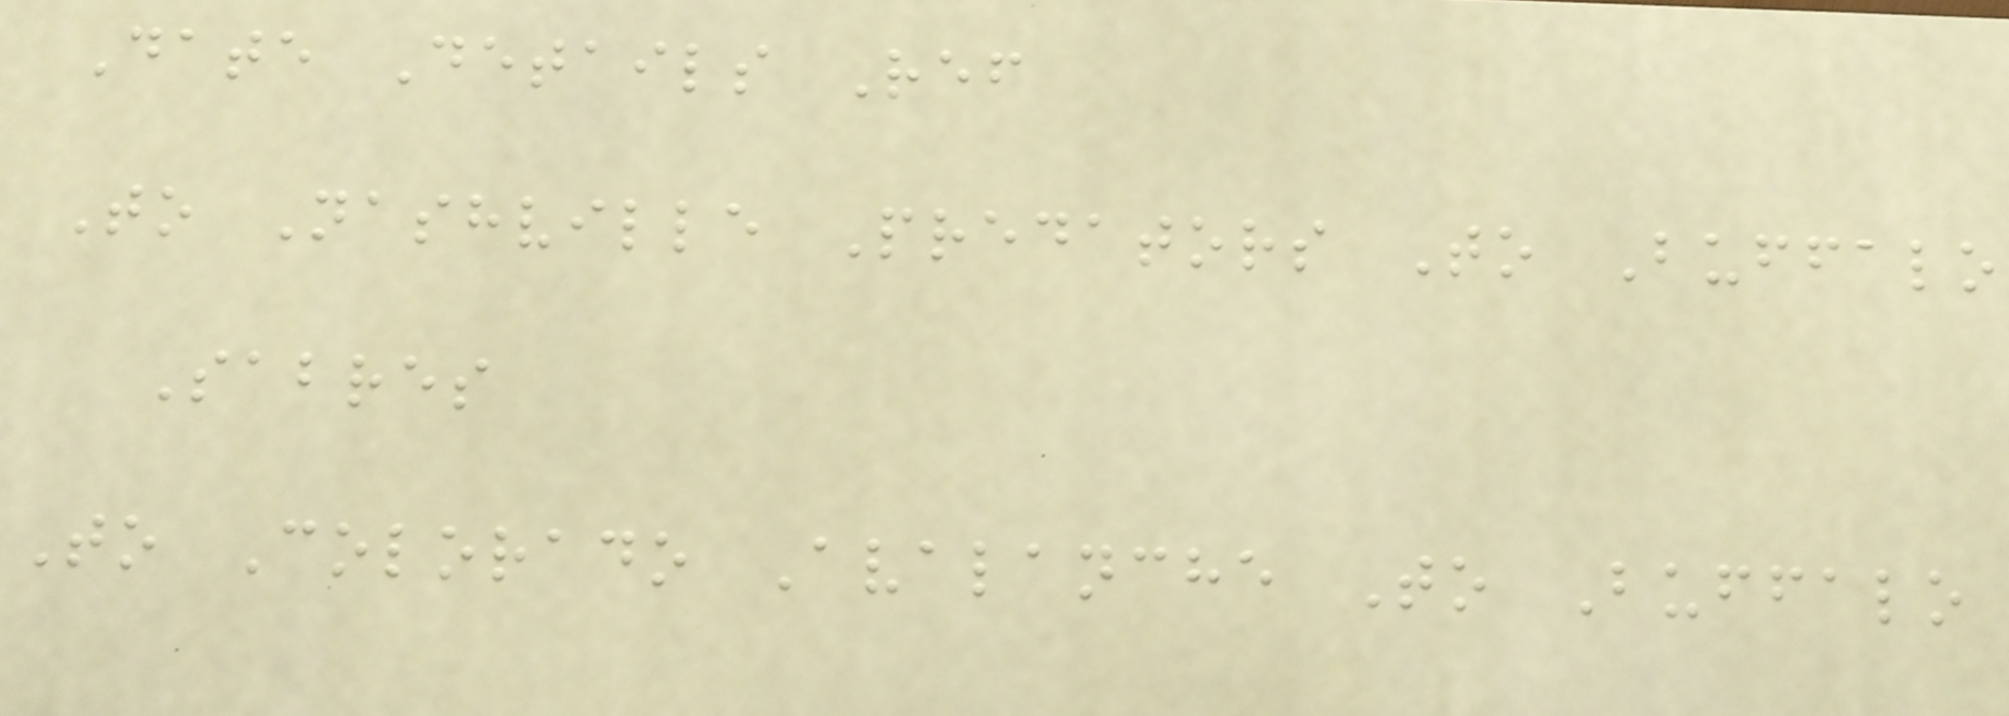Date Details Ref
To Nashville Predators To Buffalo
Sabres
To Colorado Avalanche To Buffalo
